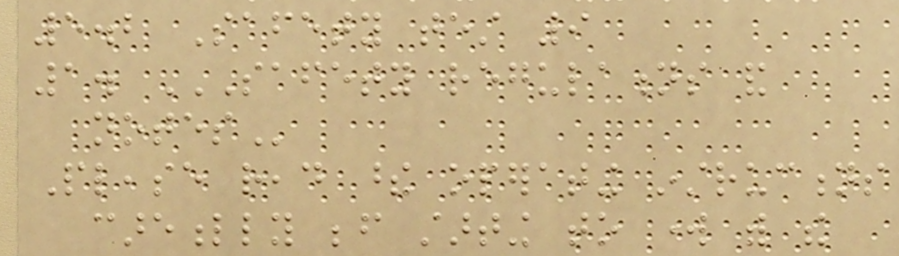5.2 Safety test 9
1. SAFETY REGULATIONS AND
NOTES
Please read these operating instructions
carefully before starting to work with the
